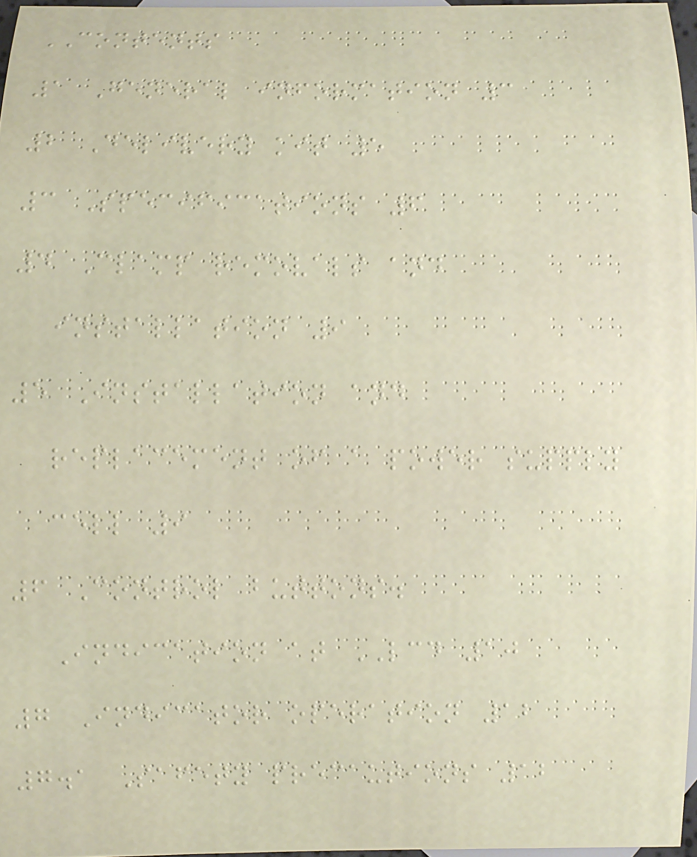CONTENTS
1 General information 3
2 Delivery kit 5
3 Specifications 6
4 Clamp removals and
installation 9
5 Installation and
replacement of a power supply
cell 9
6 Control buttons.
Indication at LCD 10
7 Indicator operation 12
7.1 Safety precautions 12
